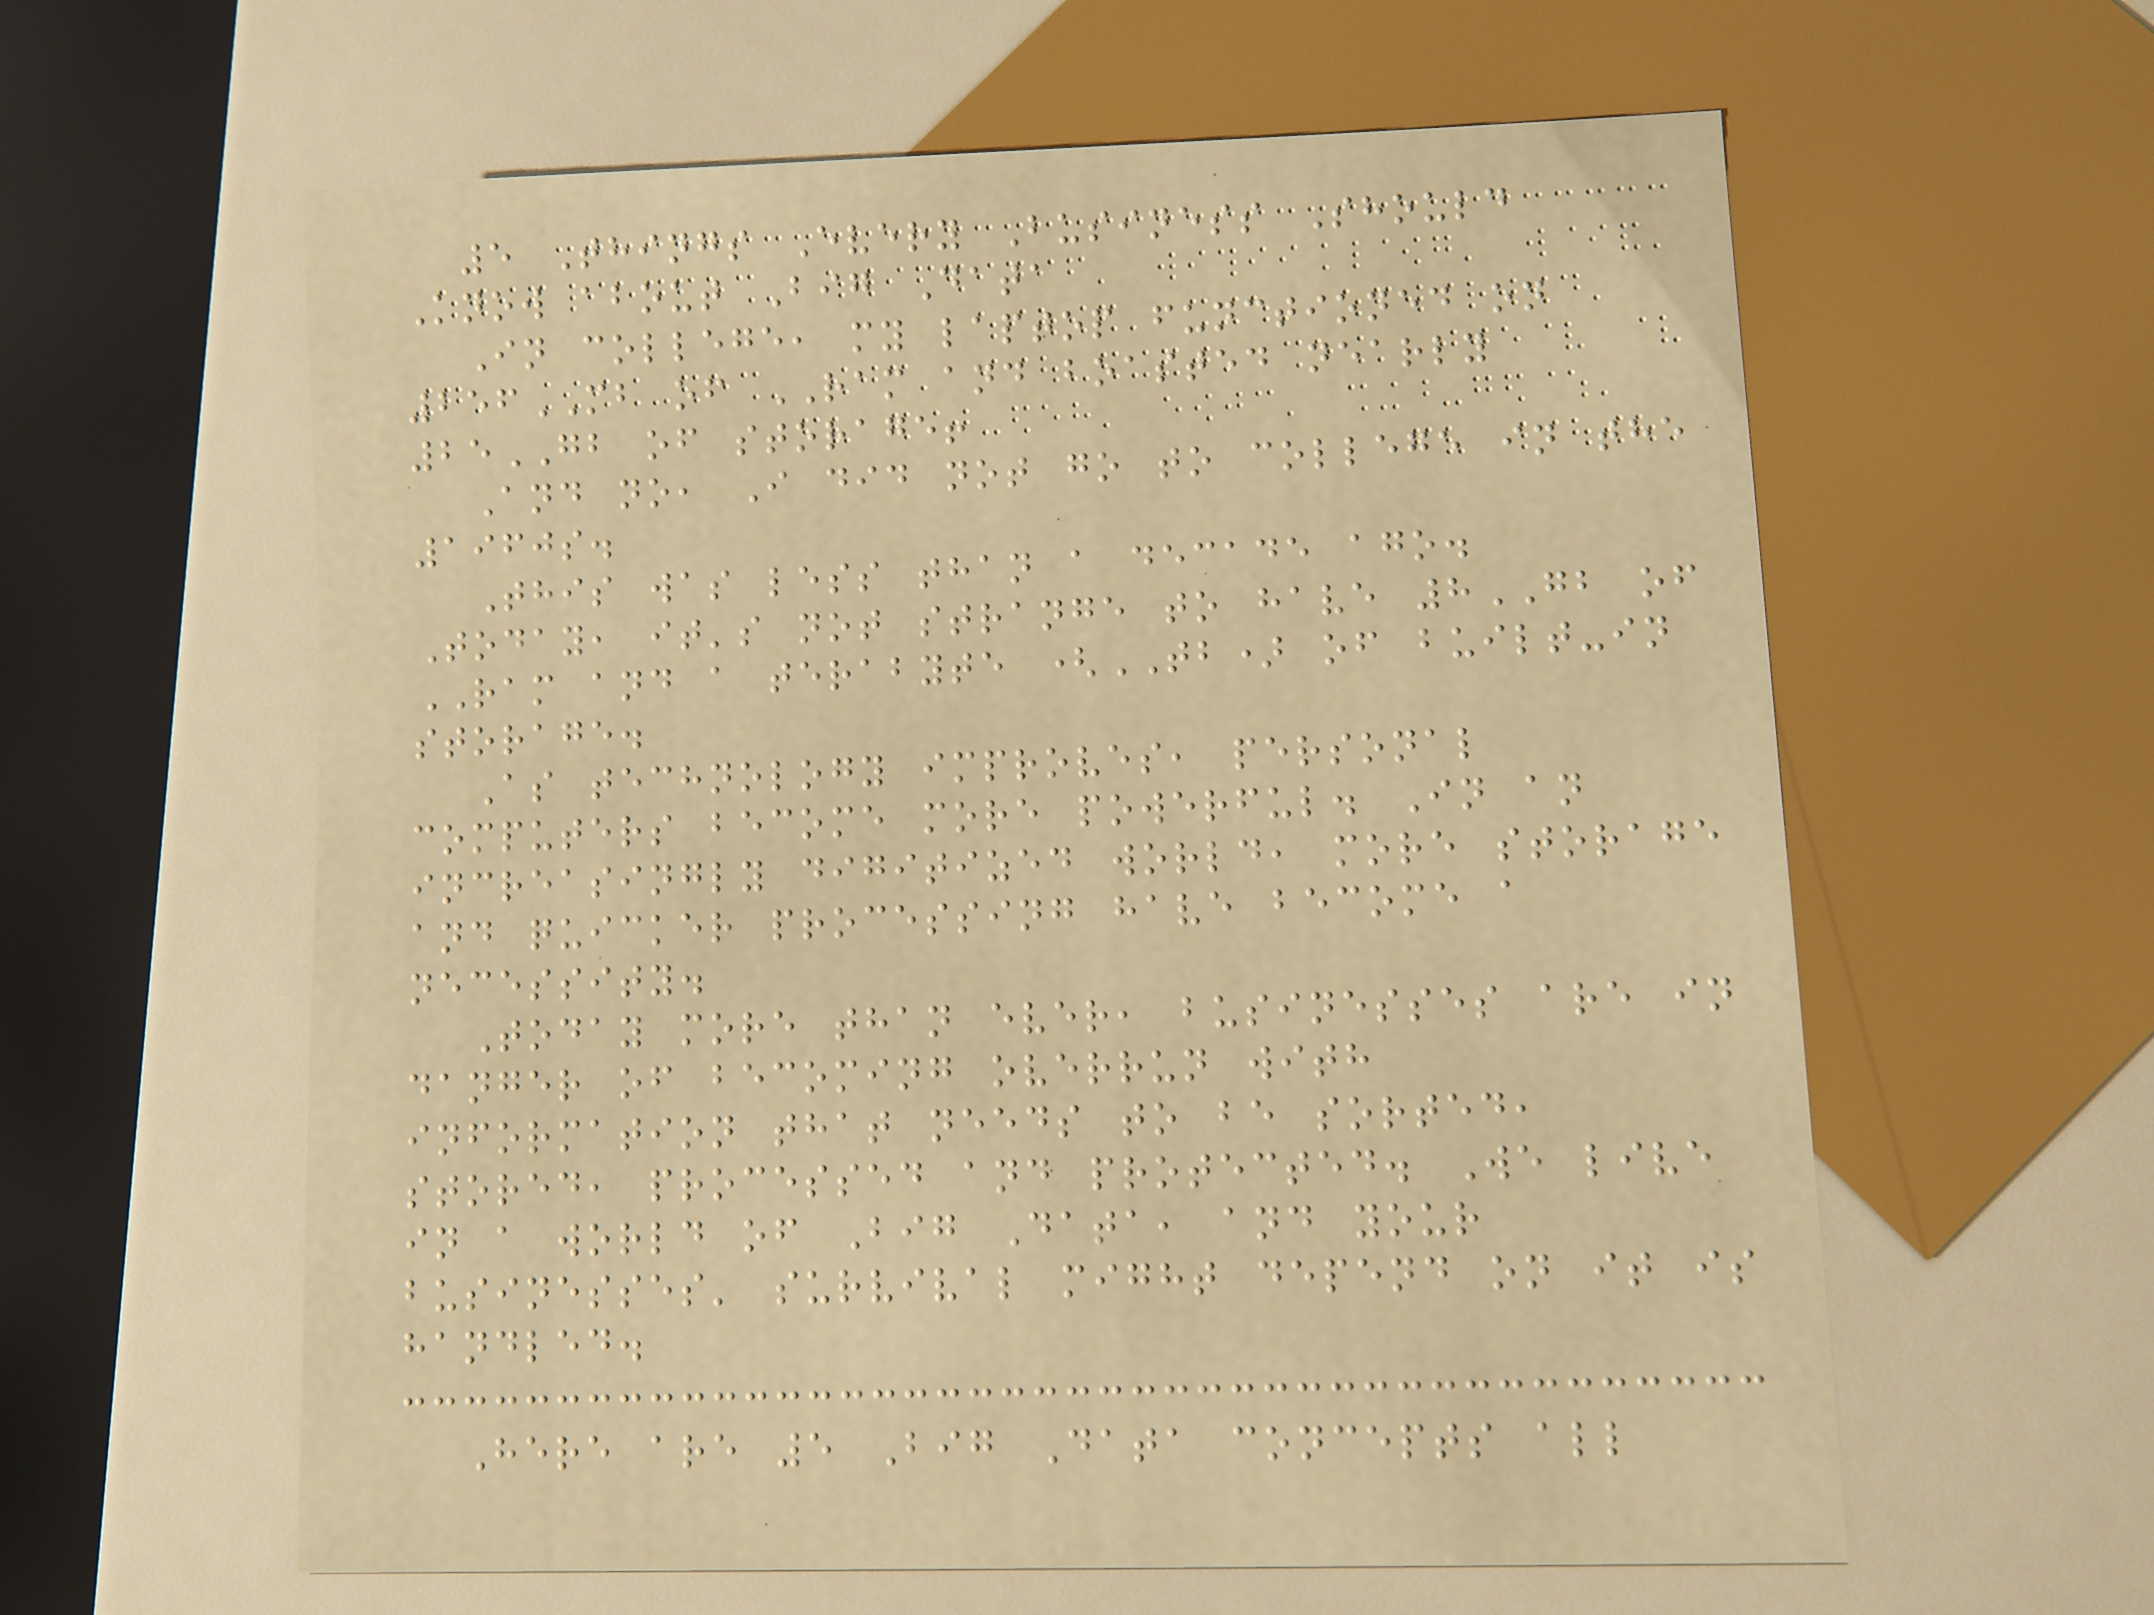5 Things Every Business Should
Know about Big Data
In college, my laptop functioned on
256MB of RAM and boasted nearly
25GB of storage!
And no, I did not go to college in the
1960s.
This was less than a decade ago.
Today, it's not strange to have 8GB of
RAM and a terabyte (TB) of built-in
storage.
As technology improves, personal
computers become more powerful. In an
increasingly digitized world, more storage
and quicker processing have become a
necessity.
Today more than ever, businesses are in
danger of becoming overrun with
information that needs to be sorted,
stored, processed and protected. We live
in a world of Big Data, and your
businesses' survival might depend on it is
handled.
Here are 5 Big Data concepts all
